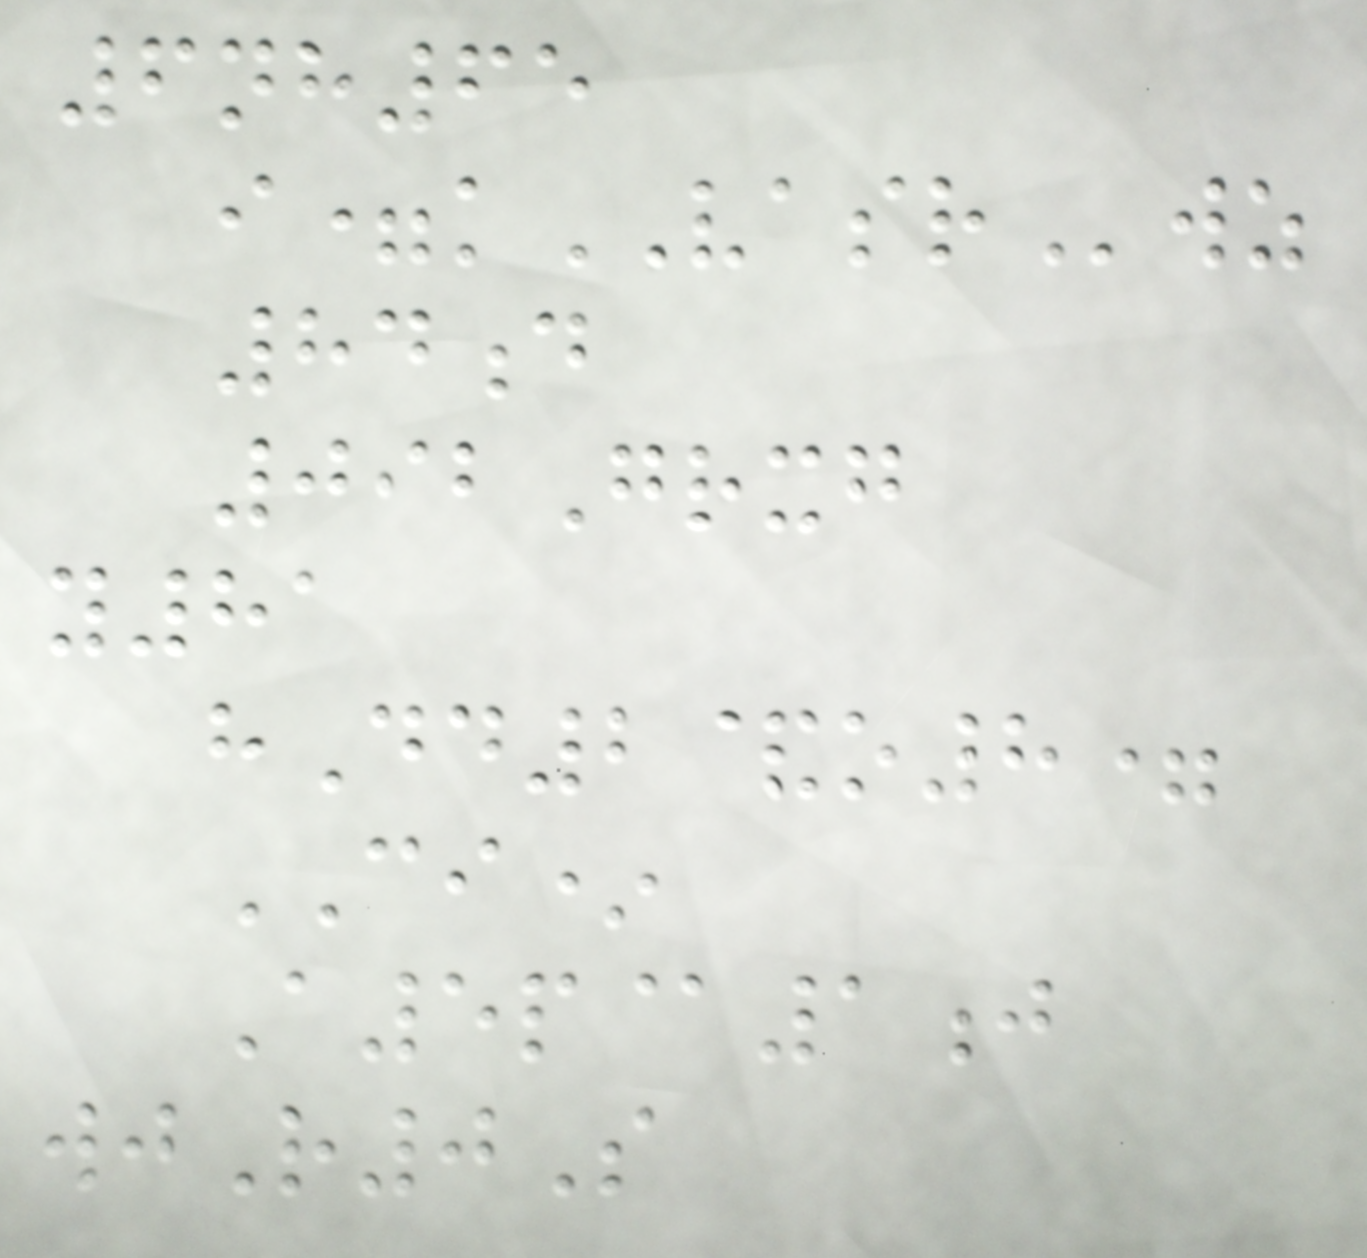6nh65
i=kVASRwz
84d
092Grxg
y81
hDd2&o8=
CI*
A5p@1j
wjR0S
